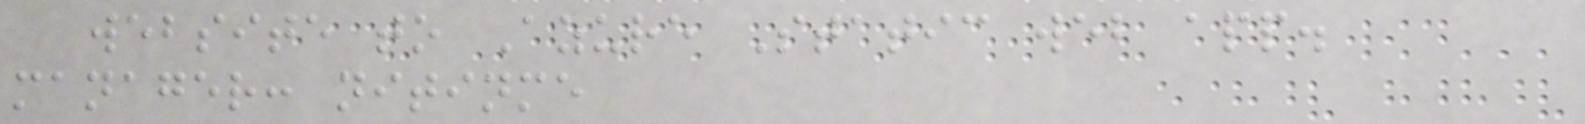website to Azure Static web app.
manager: nitinme
